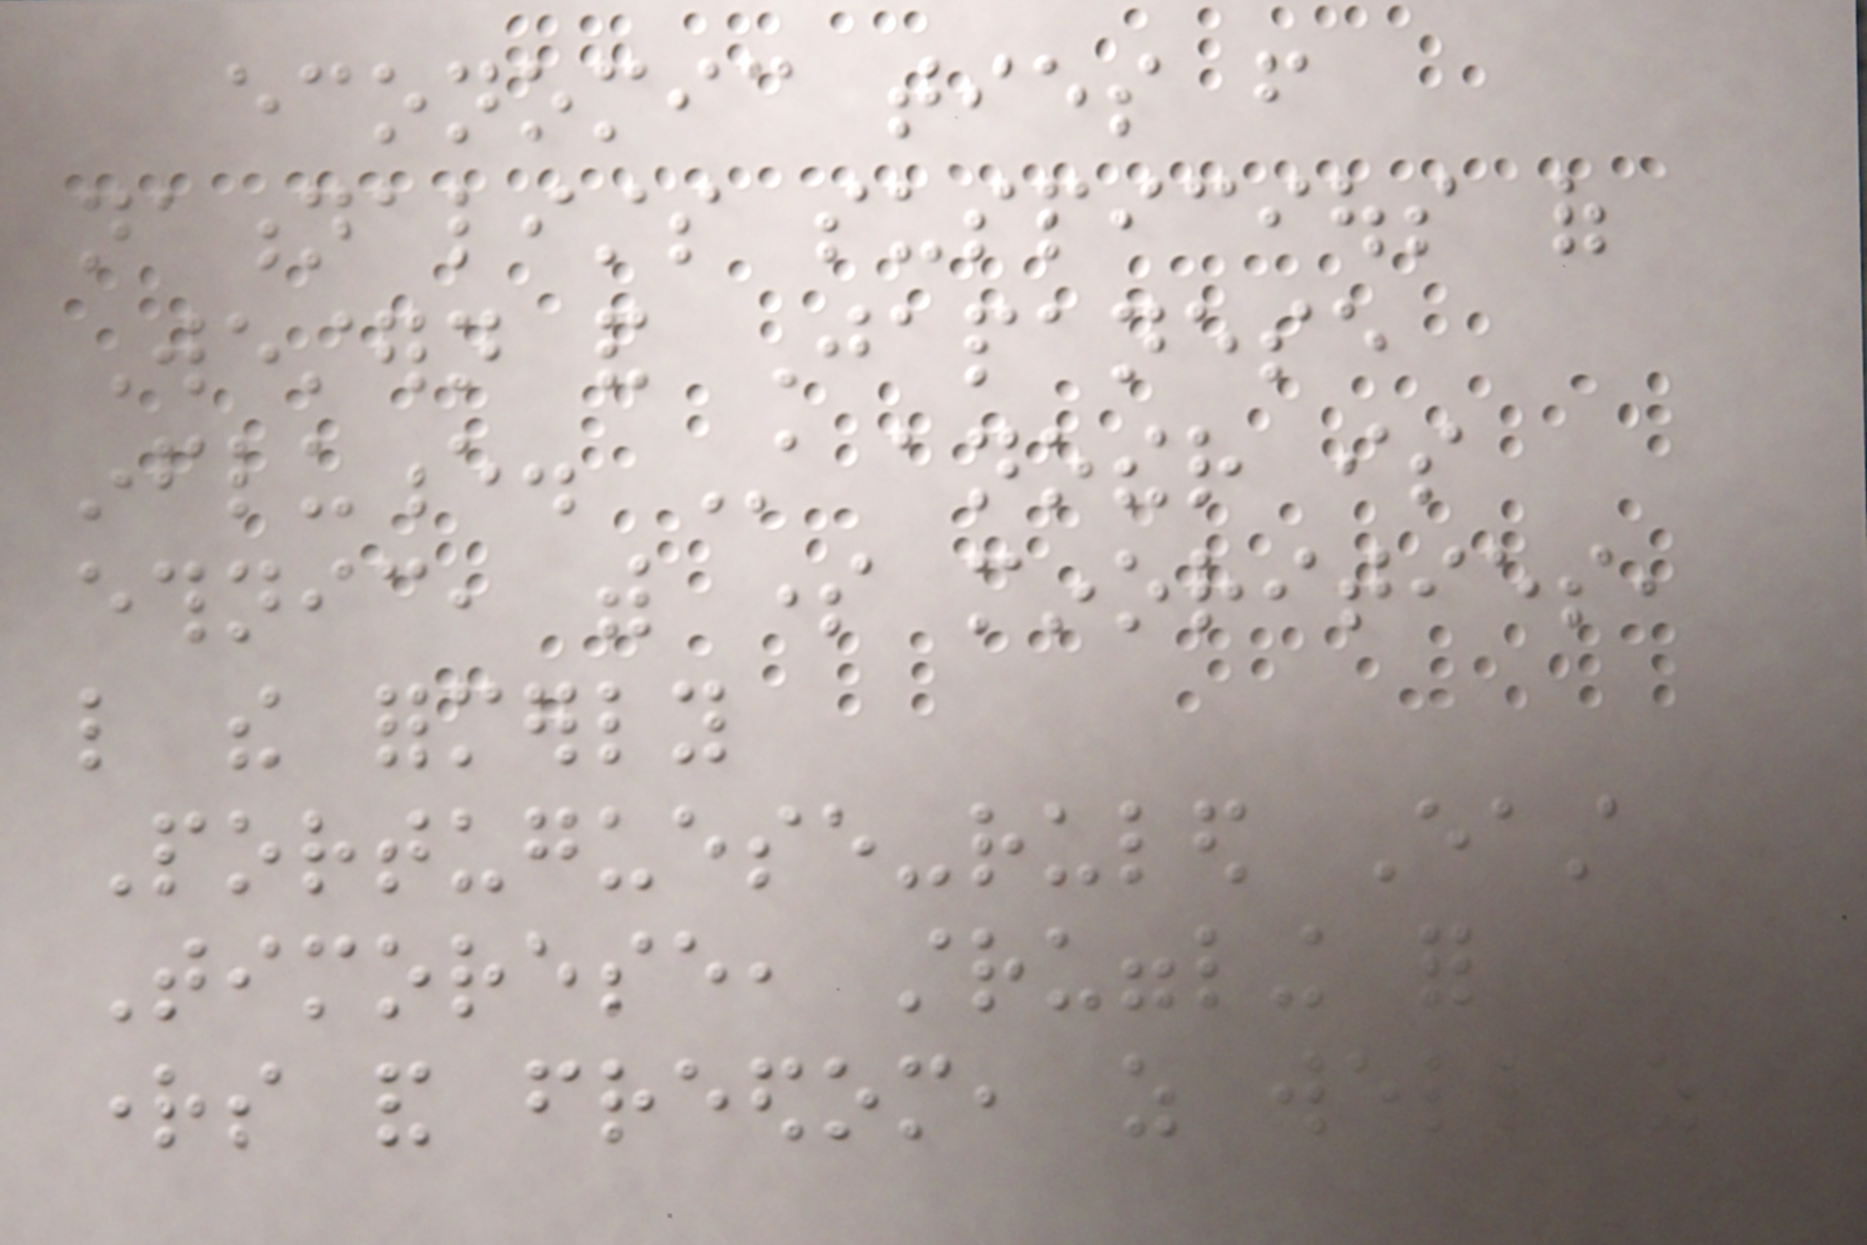economic ties from
nationalists suspicious of
Western and Japanese
influence. Still another is
ethnic, with some minorities,
like the formerly
Portuguese-ruled East
Timorese, struggling for
rights and freedom, as well as
